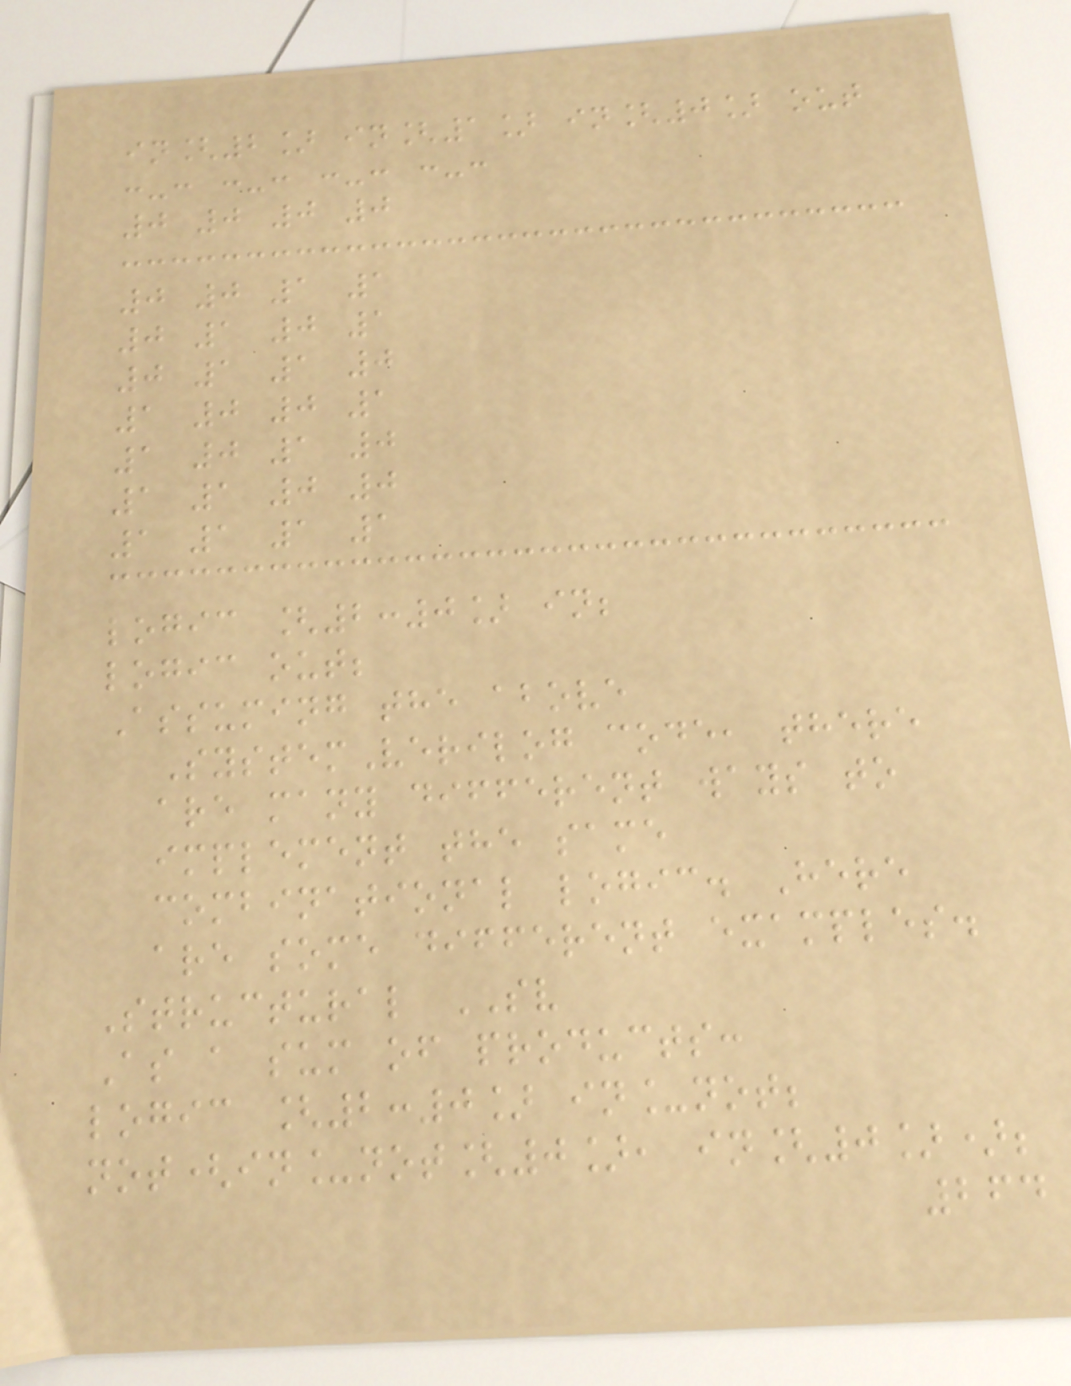in[2] in[1] in[0] out
:-: :-: :-: :-:
0 0 0 0
0 0 1 1
0 1 0 1
0 1 1 0
1 0 0 1
1 0 1 0
1 1 0 0
1 1 1 1
logic [2:0] in;
logic out;
Assuming the above
SystemVerilog code, there
are many different ways to
implement the same
combinational logic. Here
are some different examples.
Structural SV
As a sum of products:
logic [2:0] in_not;
not(in_not[0], in[0]);
264
